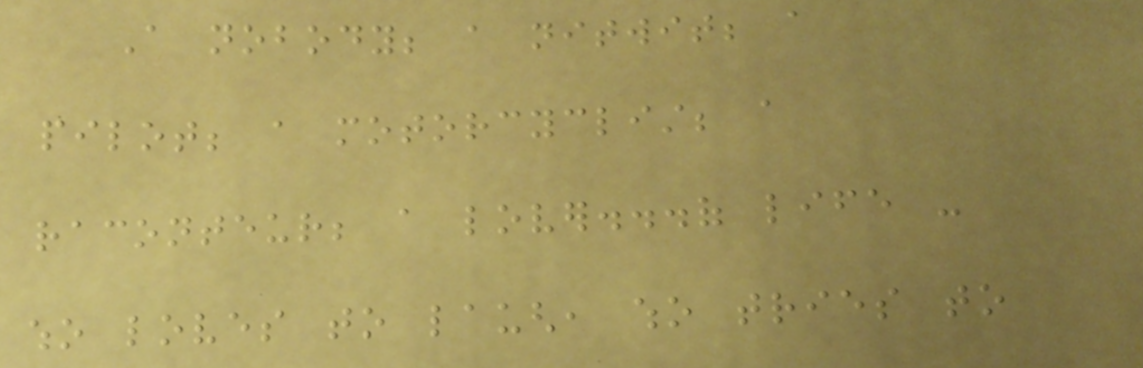A nobody; a nitwit; a
pilot; a motorcyclist; a
raconteur; a lover...of life -
who loves to laugh, who tries to
